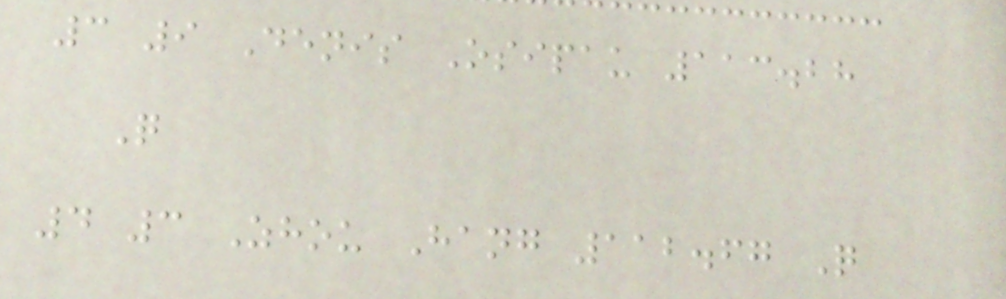3 9 Denis Osipau 113.28
Q
4 3 Zhou Hang 112.67 Q
